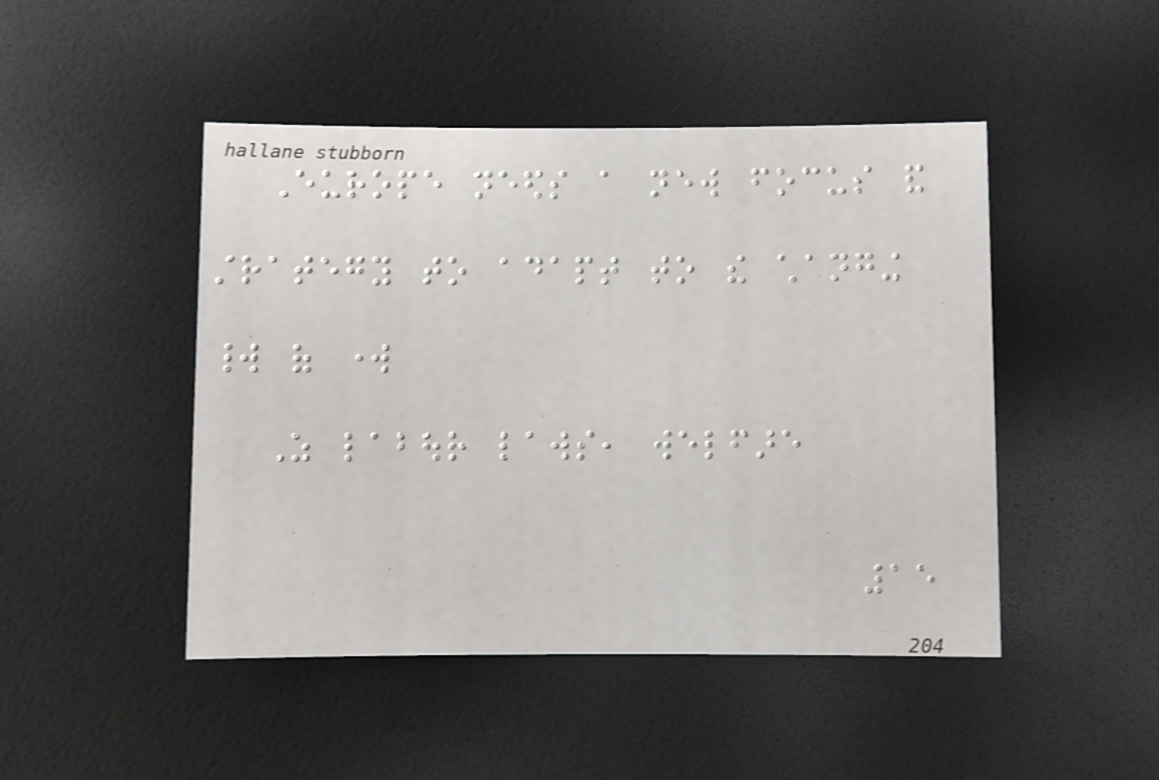Europe needs a new focus and
strategy to adapt to the changing
world of work
As labour laws, welfare
15
